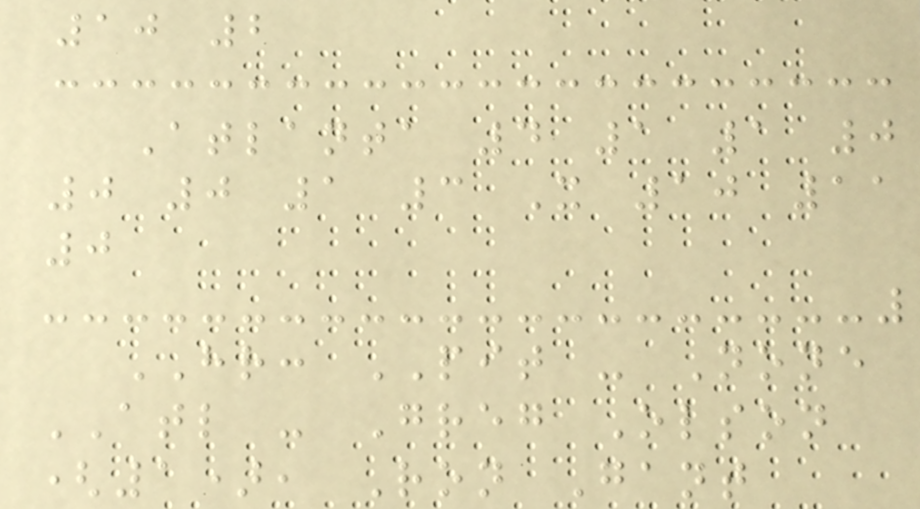10 2
Atlanta 4 1 1 0
0 0 1 3 X 10 11
0
HR: PIT - None
ATL - Greg Olson
(1), Ron Gant
